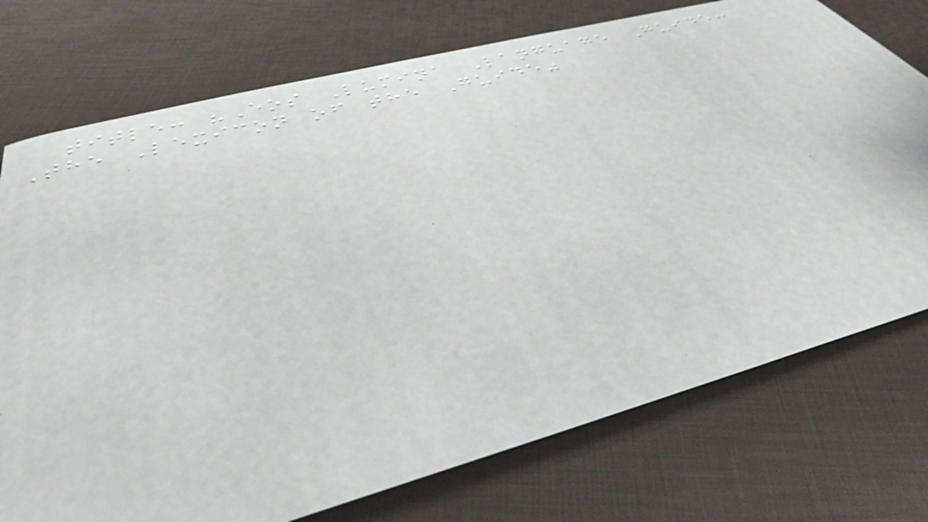title: "Eos Lumina Language Guide:
The Lexicon of the Guide"
